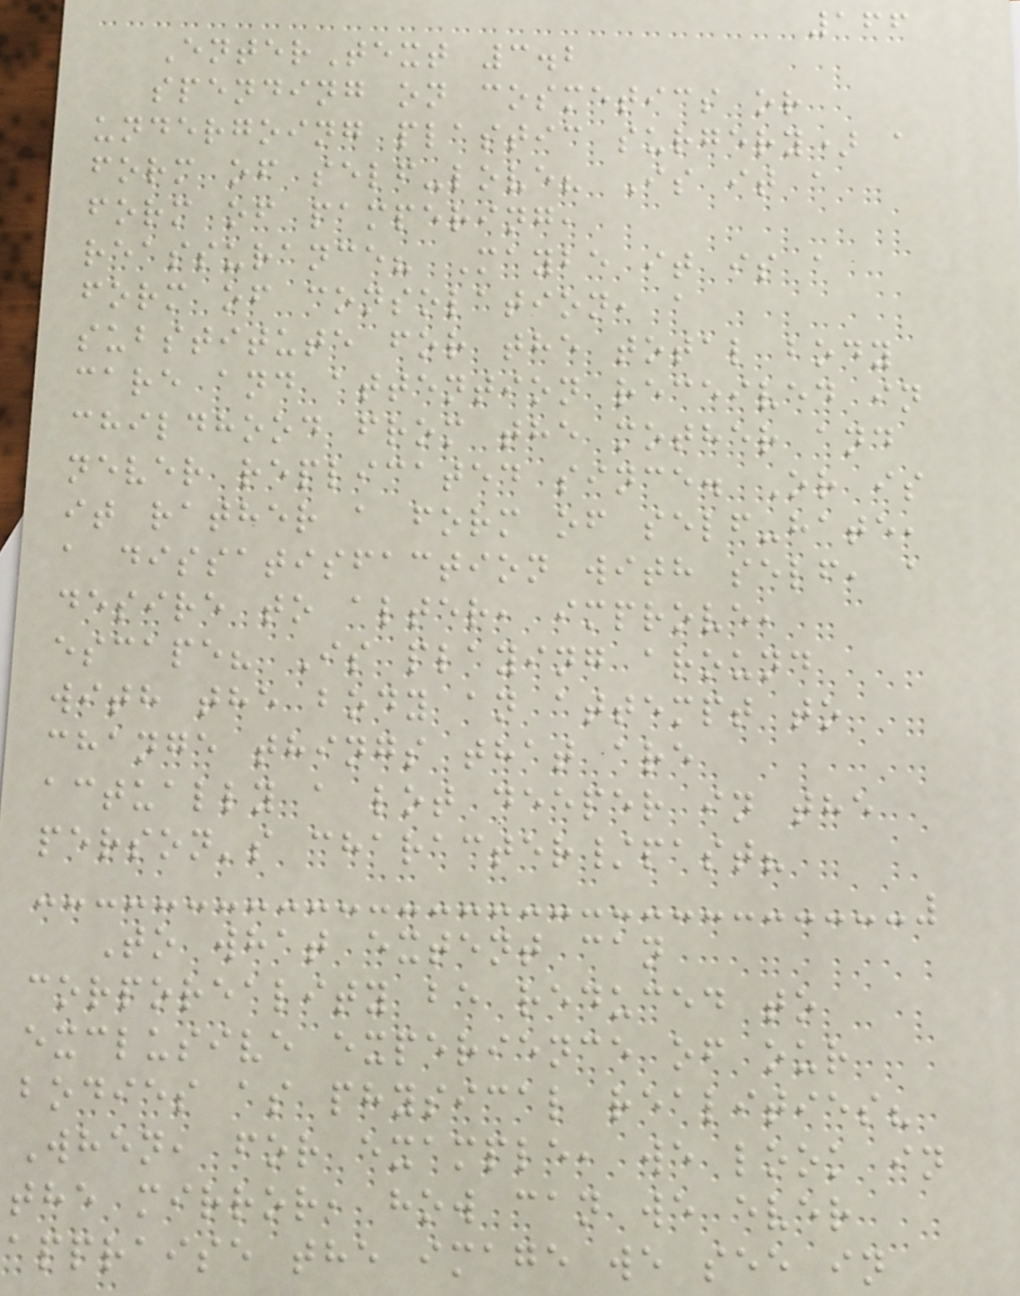166
EnterText 3.2
spending on cosmetics or
undergoing plastic surgery) a
form of self-love? Is it a
form of pampering,
reassurance? Maybe it is a
form of consolation, a
substitute for the total body
care and attention received in
childhood from the mother and
never replicated since. Or is
it rather a form of self-hate,
a dissatisfaction with self, a
desire to alter, improve,
escape? Is playing around
with the body an attempt to
change things that are
actually a lot deeper in the
person's character/past?
To what extent can
corporeality be reduced to
exclusive experience of our
bodies as physical realities?
When, for example, we look in
the mirror, how can we ever
appraise the image we see in
